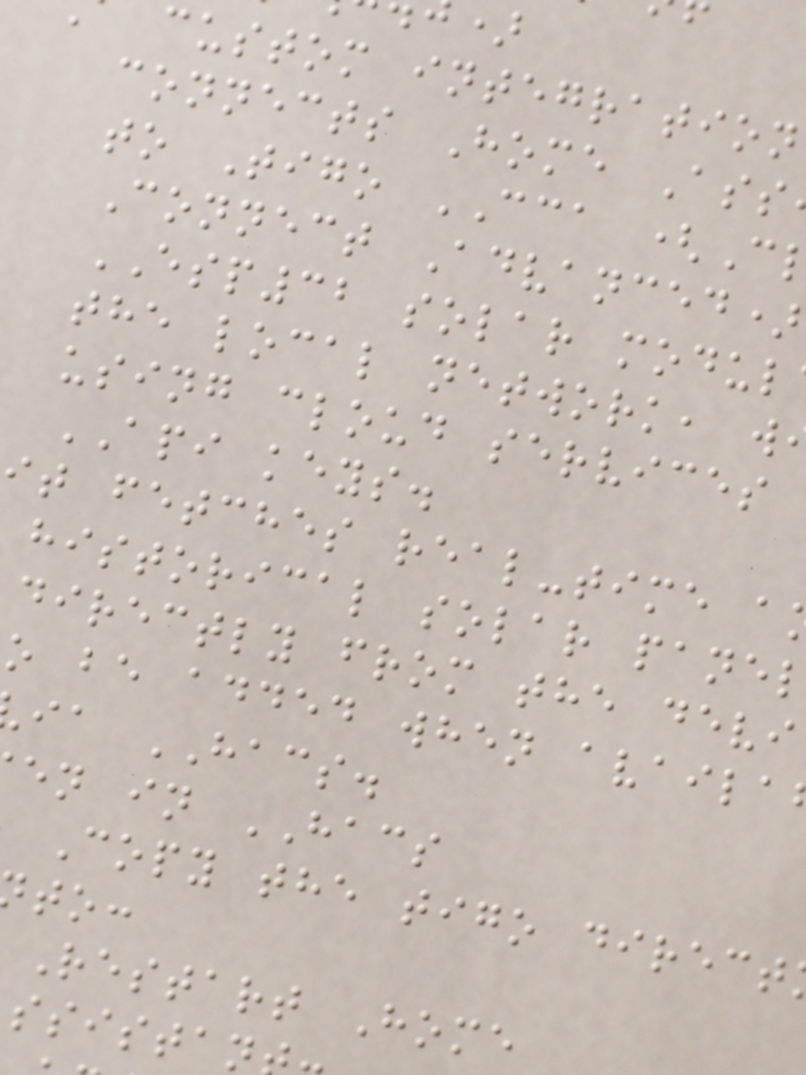custom integration
connects Home Ass
to Tigo CCA (C
Connect Advanced)
ESP32 solar modul
the local network, w
using cloud services
API keys.
it fetches real-time a
historical solar pane
directly from the devi
o be added when availa
ia HACS.
en in HACS
Copy the tigo direct
Restart Home
